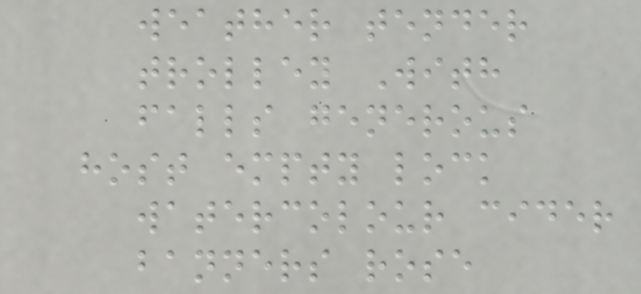weather tender
trolley With
falls generous
host empty lock
watercolour cider
banners rose
